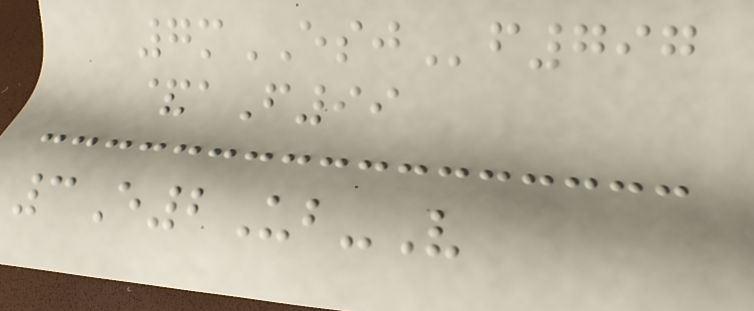7mESJf797
&aF99
3E2Ub-V
